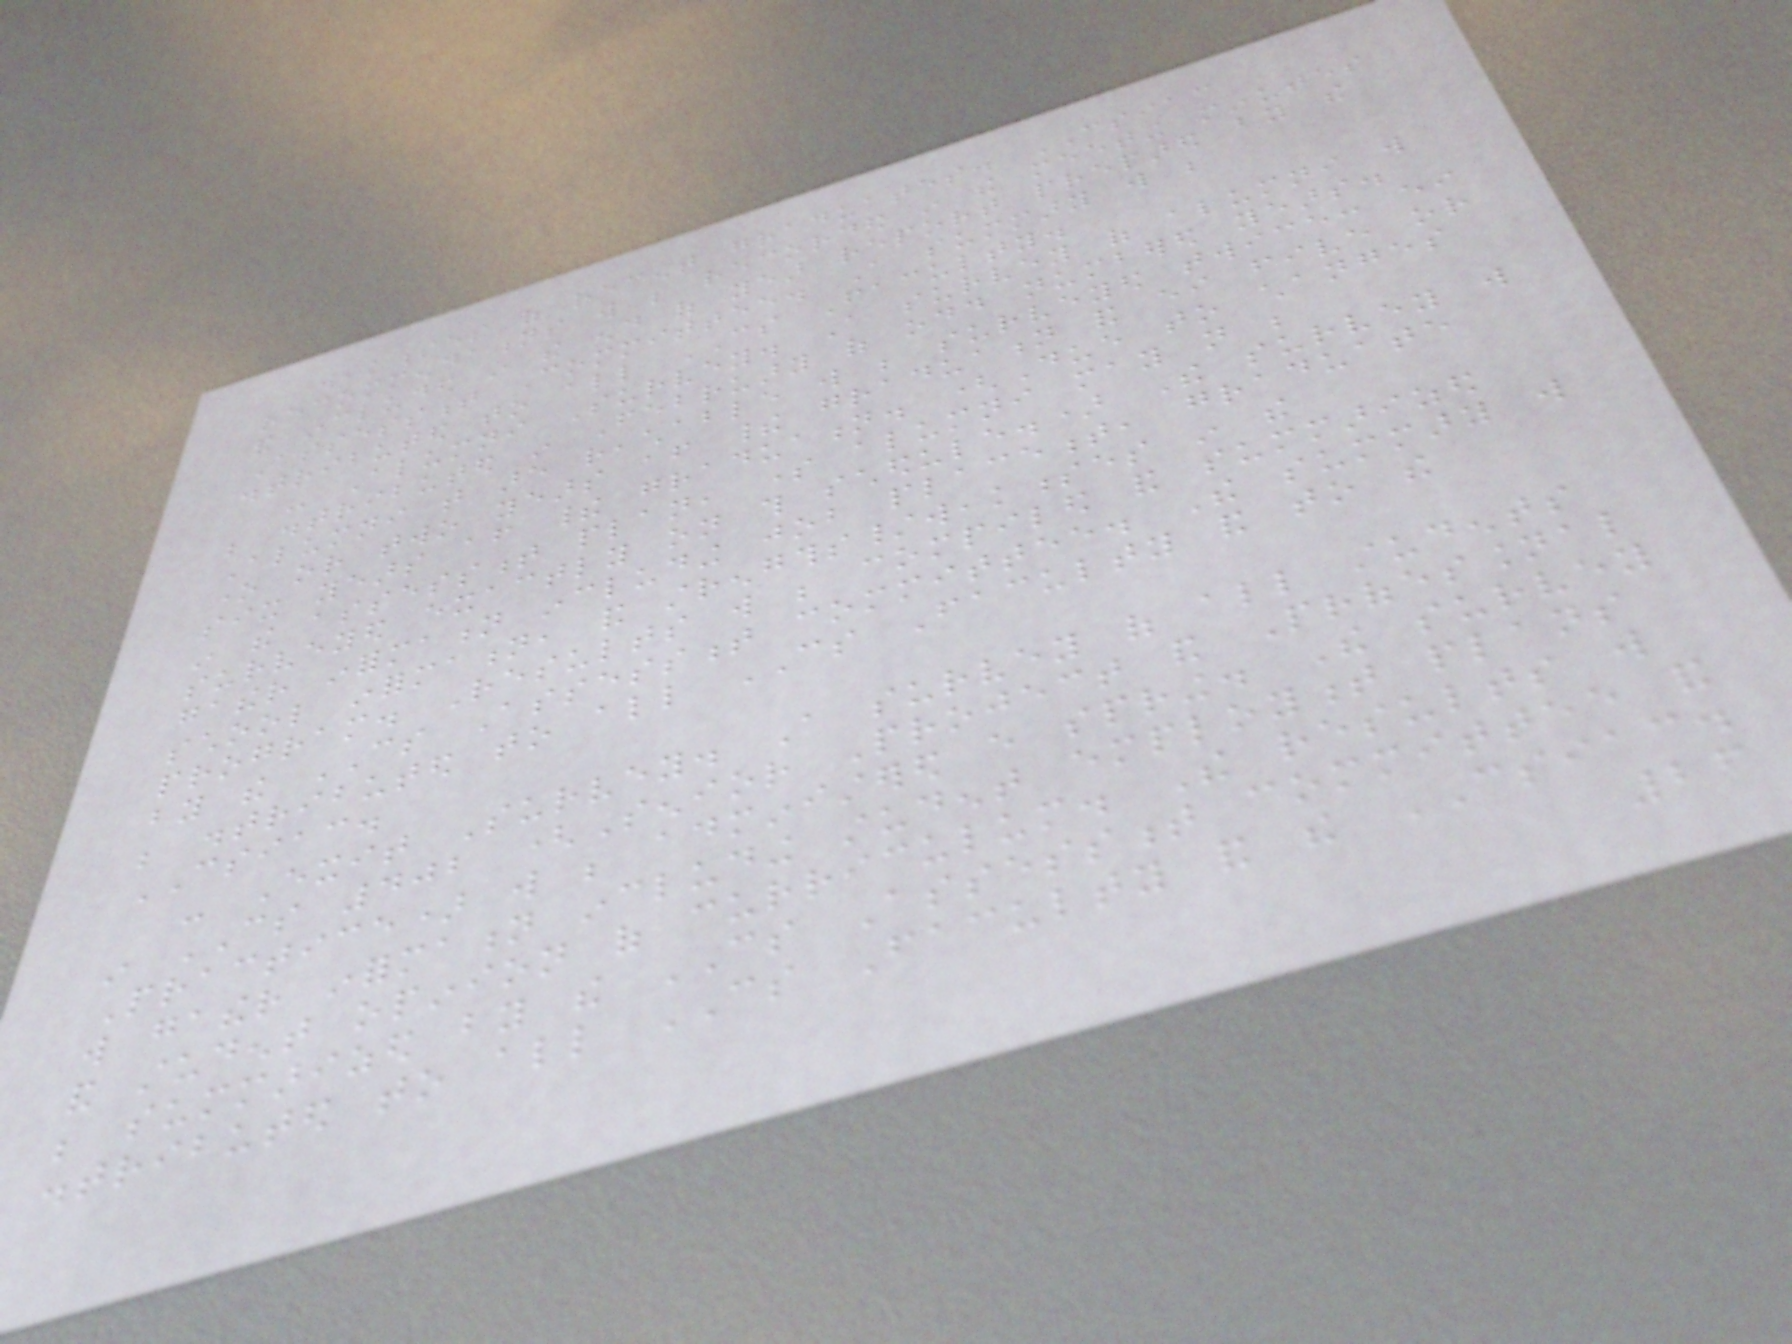weaknesses of recent graduates. CSIAC
recommendations will be recorded in the meeting minutes
and included in the end of year report prepared by the
Assessment Committee. A summary will be
distributed to all CS Faculty.
- Alumni Survey. A survey of alumni will
be distributed in February of odd numbered years.
Alumni that are reachable will be surveyed twice: either
one or two years after their graduation and either five or
six years after their graduation. (Due to changes
in the assessment plan, some alumni may not be
surveyed exactly on this schedule.) The survey will
gather information including job placement, graduate
school information, and strengths/weaknesses in the
program. Results will be compiled and summarized
by the CS Assessment committee. The summary will
be distributed to all CS Faculty and to the
CSIAC.
- Exit Survey. A survey of all students
in CS 402 (Senior Project and Professional
Practice) will be administered every spring. The survey
will gather information including student employment plans
and student opinion of curriculum. The results will
be summarized by the CS Assessment committee and
distributed to all CS Faculty and the CSIAC.
26
